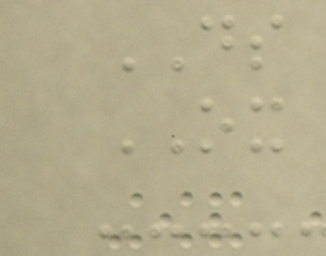DS
OX
